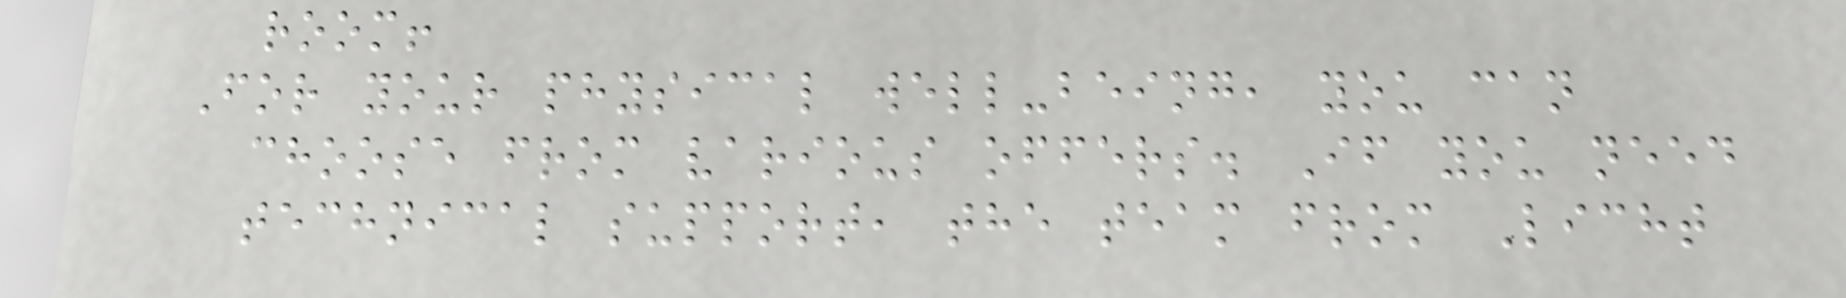room!
For your physical well-being, you can
choose from various offers. If you need
technical support, the team from Licht
